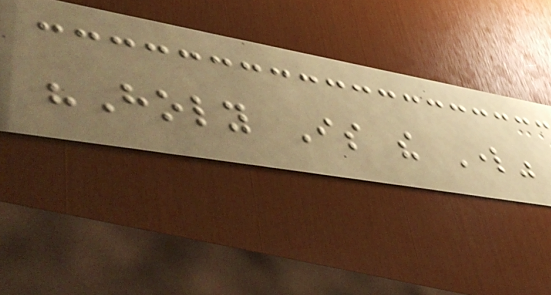"Holy Is the Lord"
